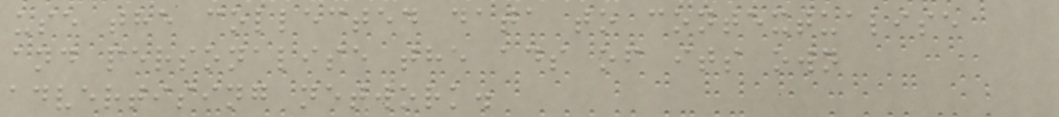use the collected data to contextualise
and personalise the ads of its own
advertising network.
